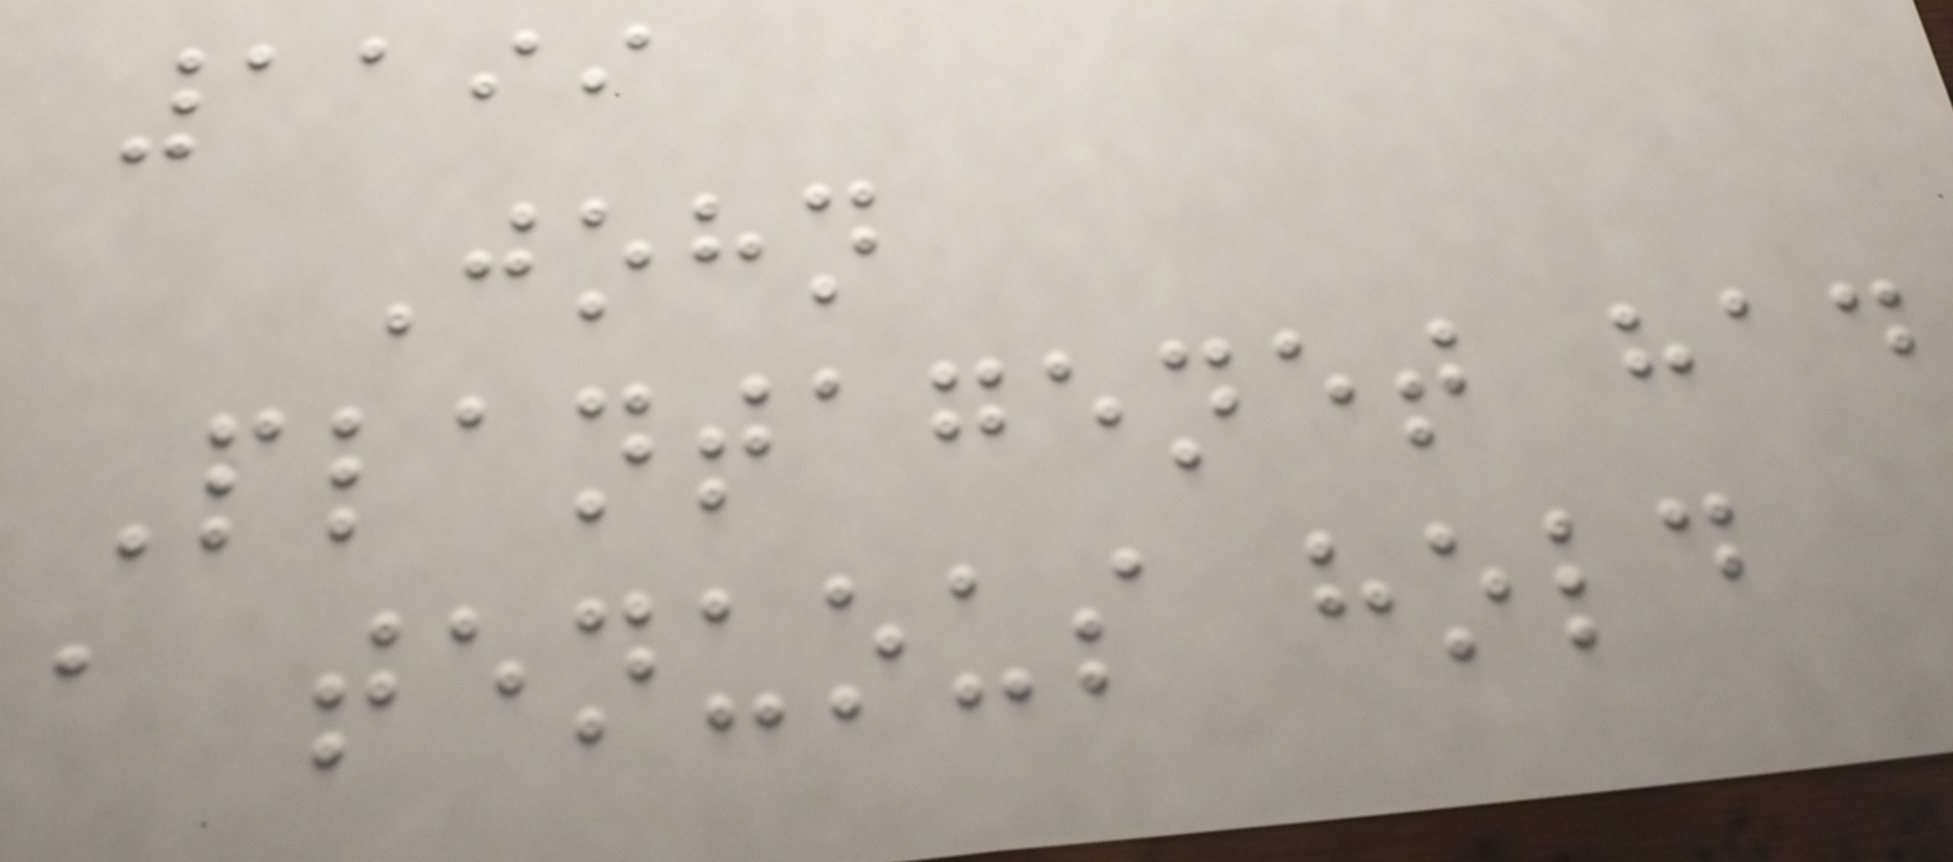1199
John
Plantagenet had
a tenuous hold
